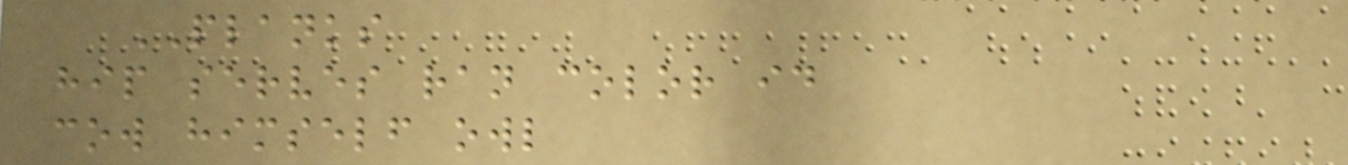PLANKS
hip serves ran color id
cow himself owl
